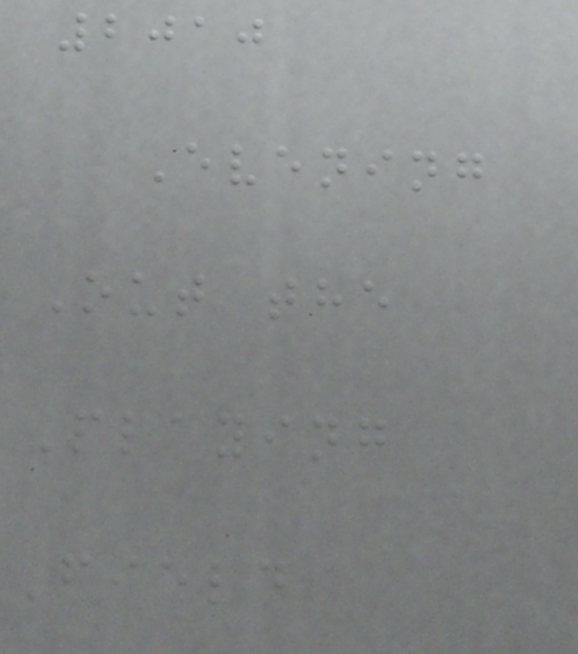2010
Evening
Out the
Playing
Field
